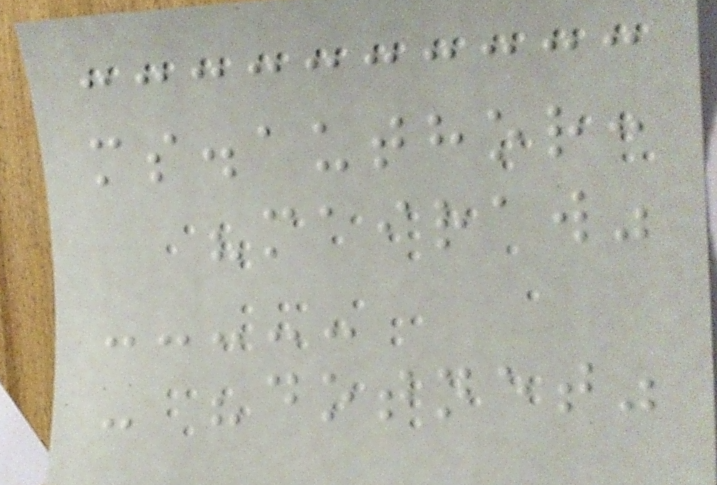ms.author:
"mairaw"
- "dotnet"
